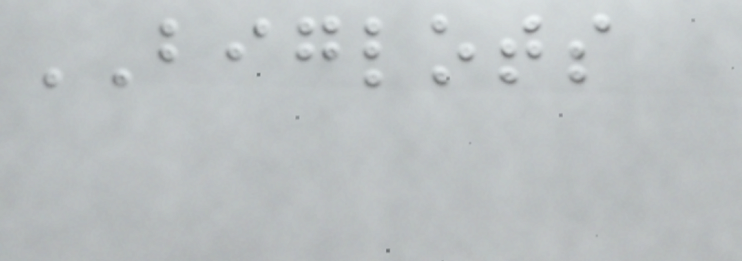BIGLOTS
